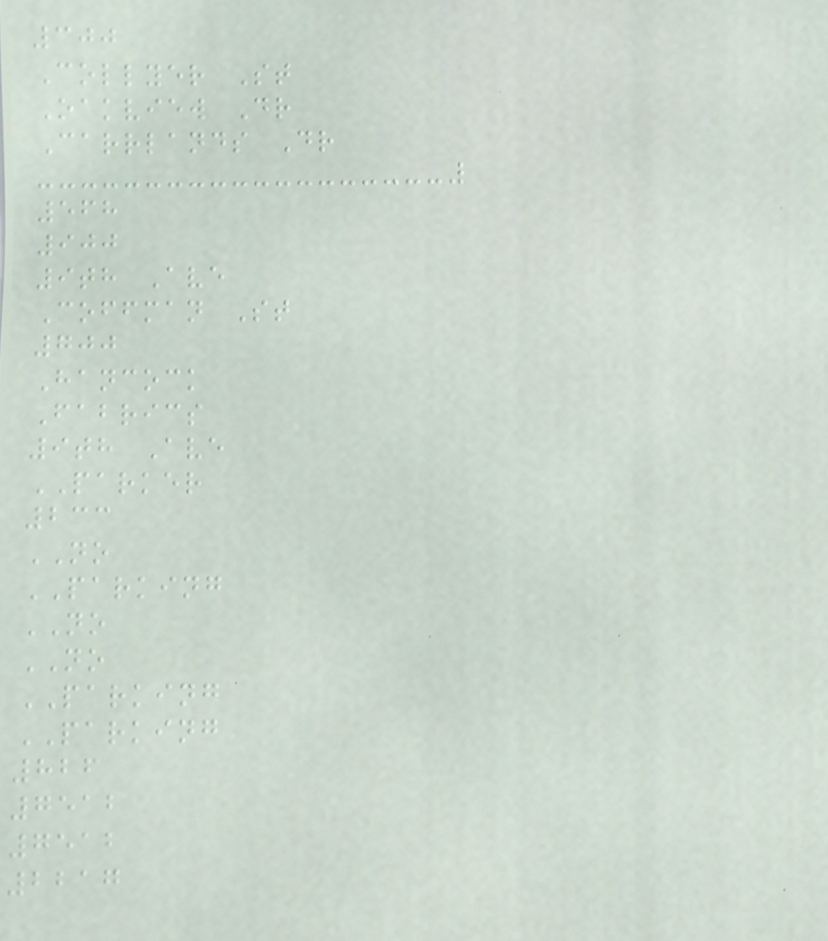300
Collyer St
Oakview Dr
Carrlands Dr
568
900
9th Ave
Coffman St
700
Hancock
Fabrics
9th Ave
PARKER
233
NO
PARKING
NO
NO
PARKING
PARKING
826
7512
7512
2217
